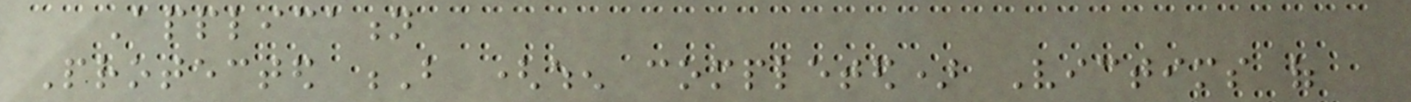Application
Protected B (when completed) Victims of
